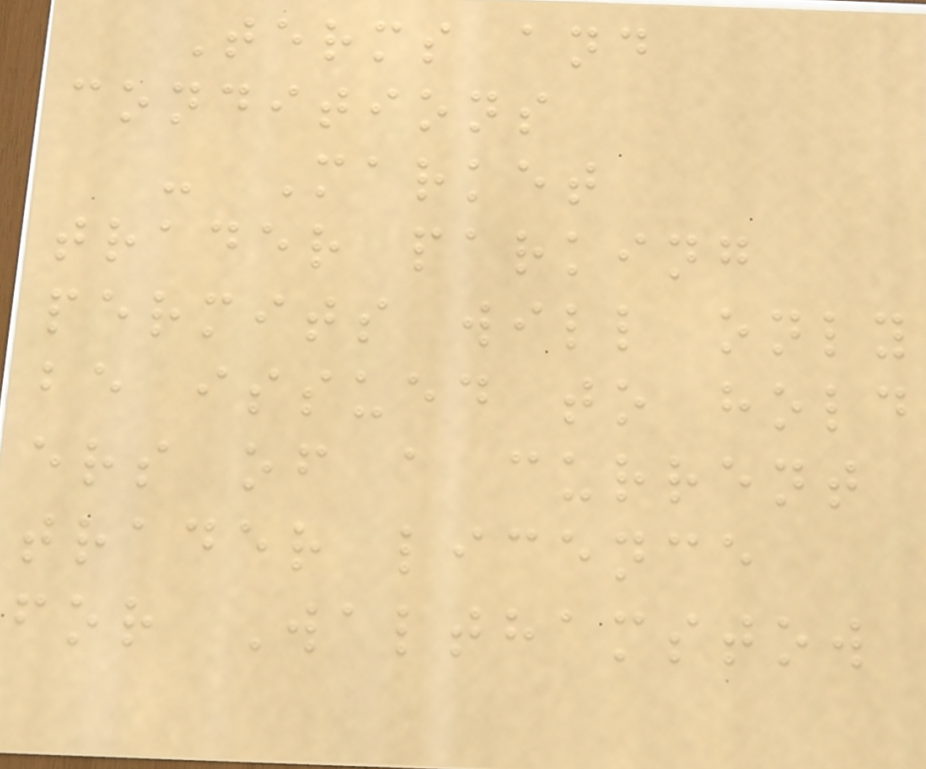Terms and
conditions
- Market
trader parking
permits will only
be issued to hold
ers of a current
trader licence
for Walthamstow
